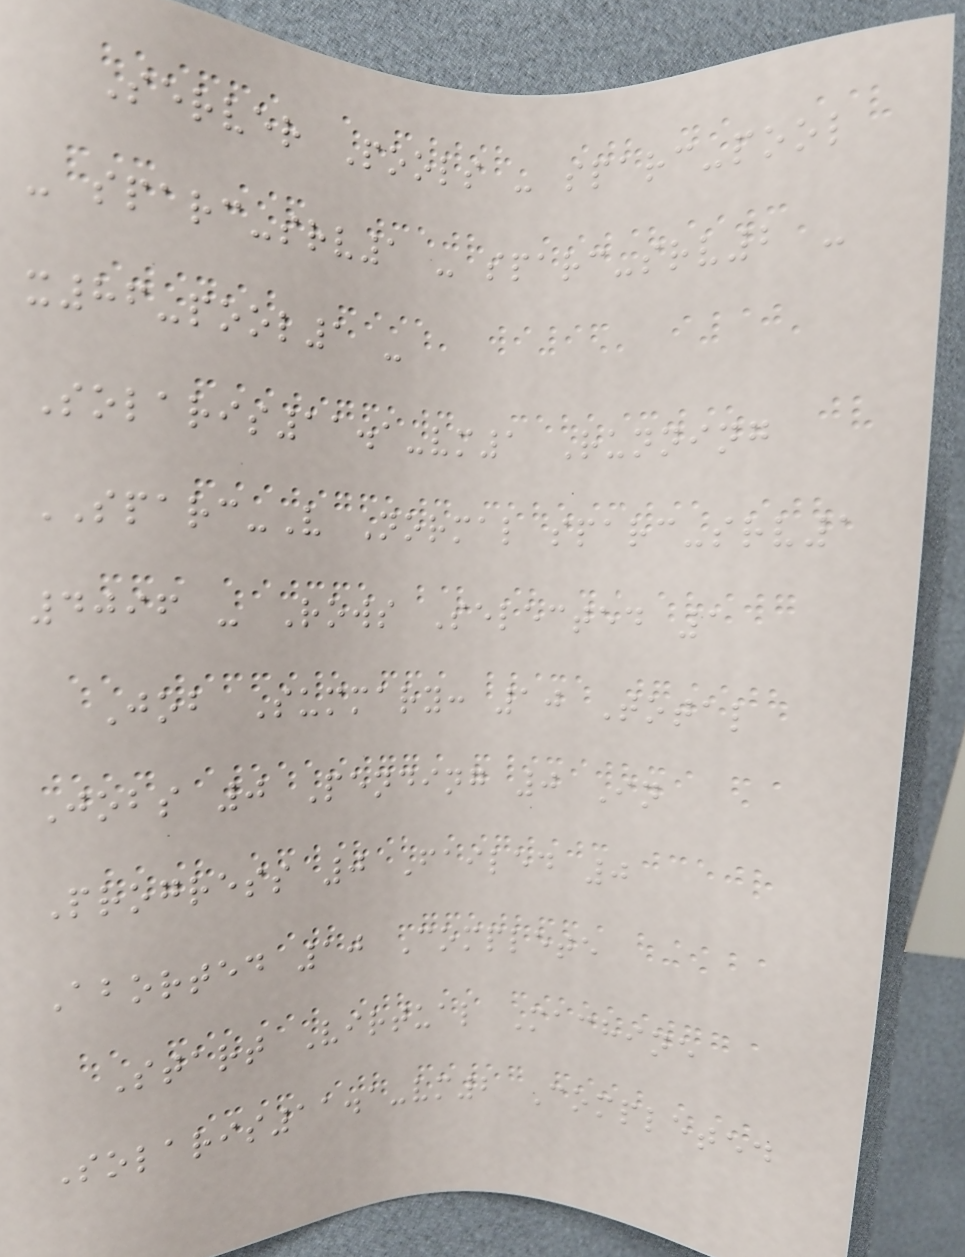Server Pools - sparc-pool
- sparc-srv1 - sparc-srv2 -
x86-pool1 -
Solaris11.1-vm1 Running
SPARC-V Normal sparc-srv1
4096 - Rows Selected 1
Job Summary: 10 Total
Jobs 0 Pending 0 In
Progress 0 Failed 0
Aborted 10 Complete
Start Virtual Machine
Solaris11.1-vm2 Completed
